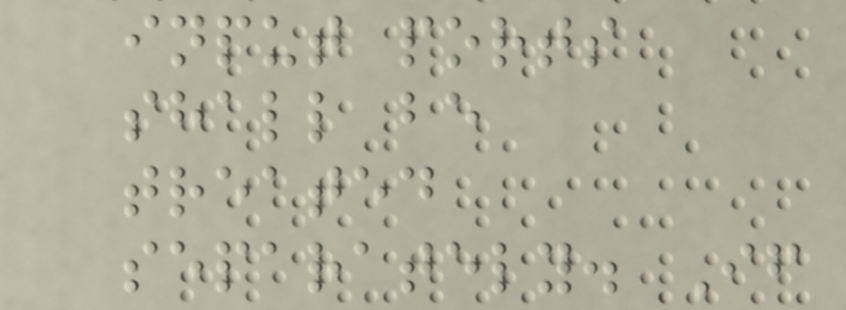input ports
shall be
treated
separately. If
